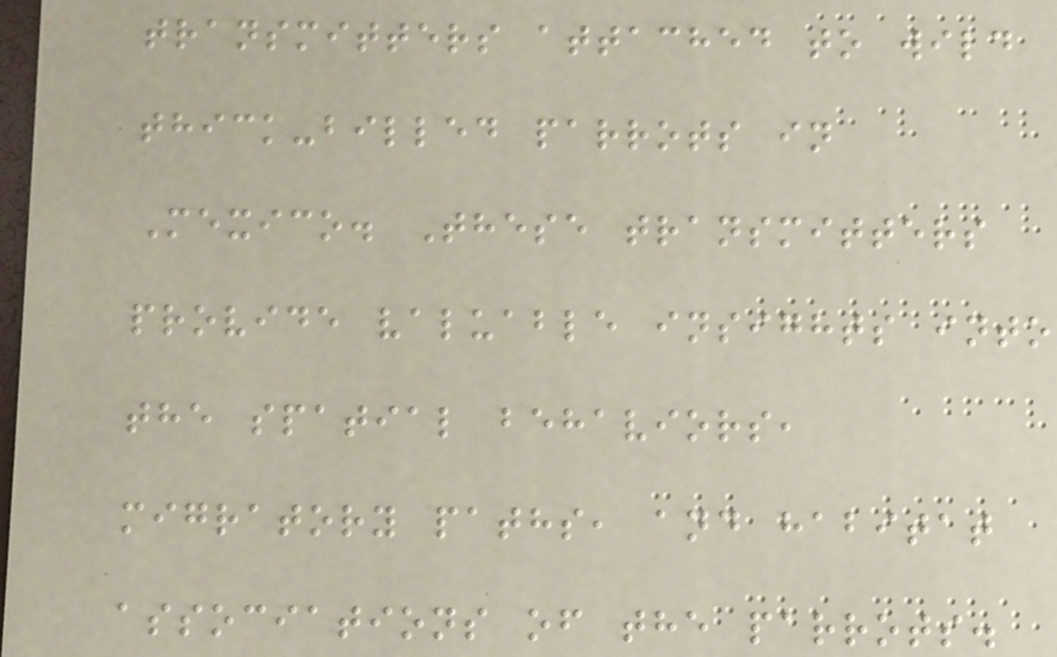transmitters attached to wild
thick-billed parrots in
Mexico. These transmitters
provide valuable insights into
the spatial behaviors,
migratory paths, and habitat
associations of the parrots.
